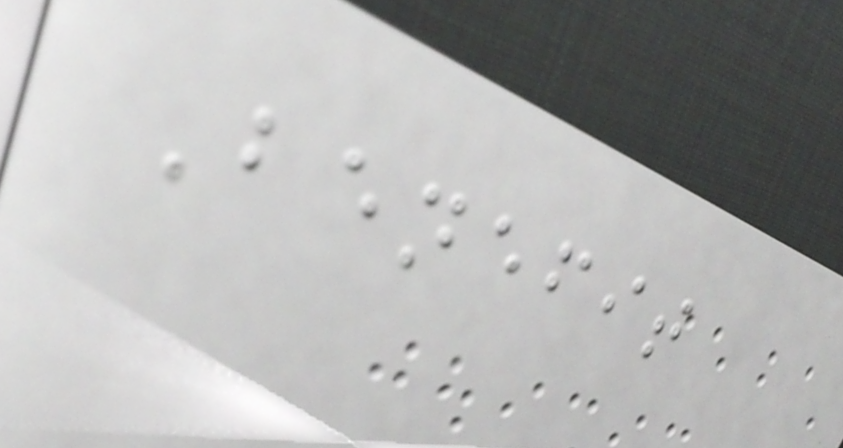Benefit
